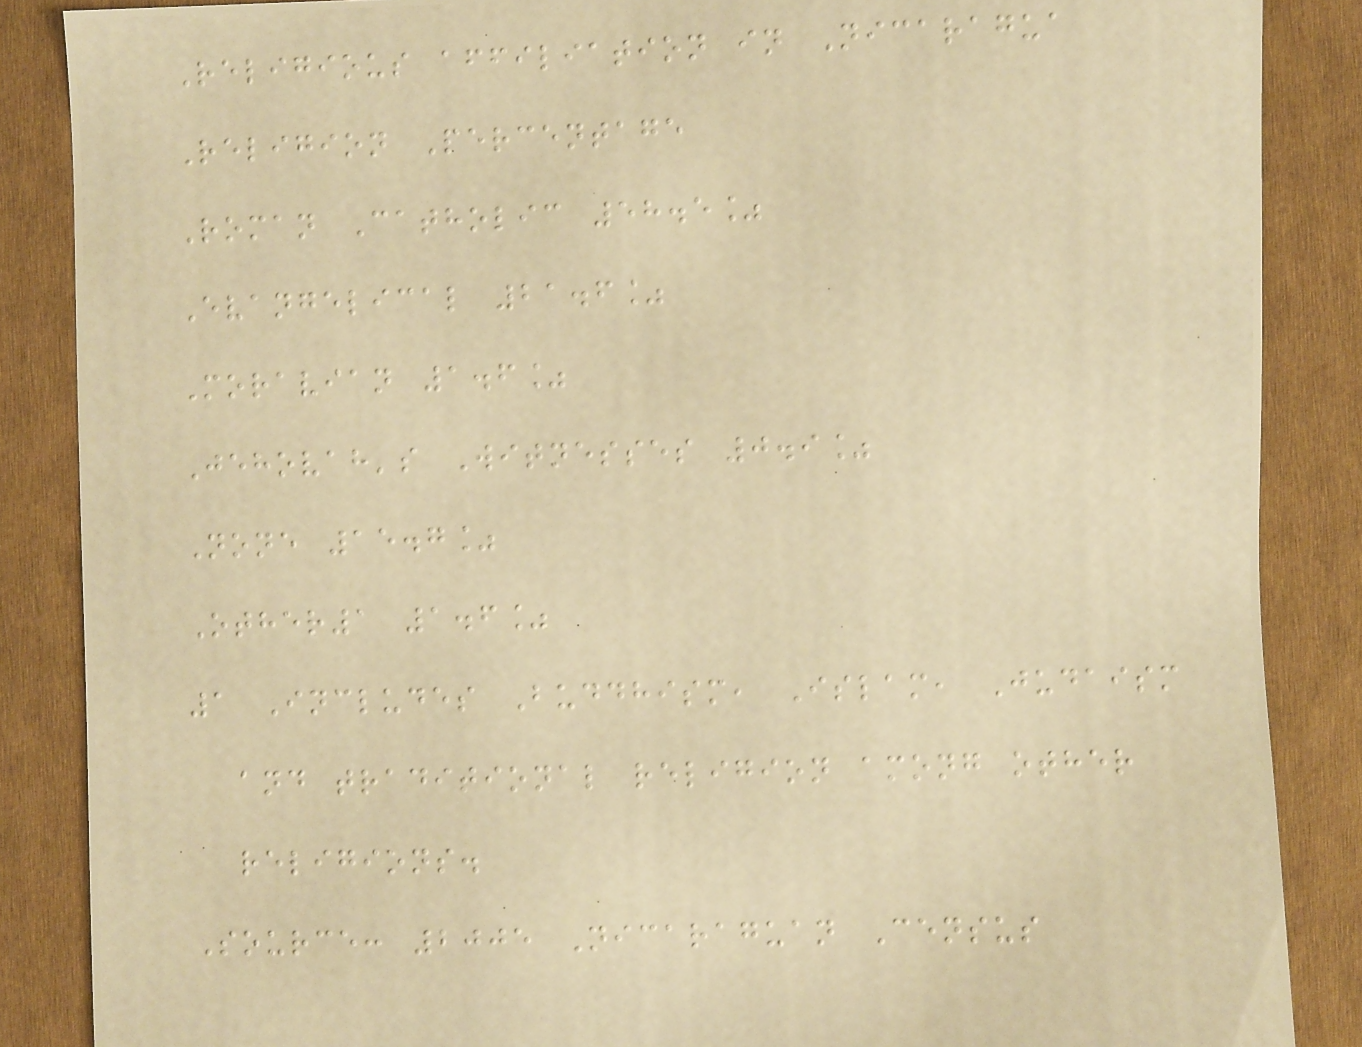Religious affiliation in Nicaragua
Religion Percentage
Roman Catholic 58.5%
Evangelical 21.6%
Moravian 1.6%
Jehovah's Witnesses 0.9%
None 15.7%
Other1 1.6%
1 Includes Buddhism, Islam, Judaism
and traditional religion among other
religions.
Source: 2005 Nicaraguan Census
